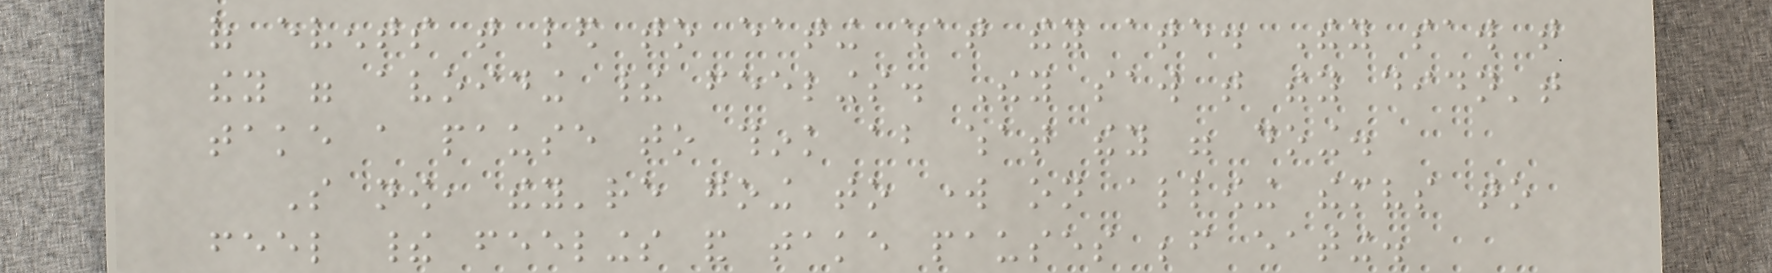of events that led to eating what they ate. They saw that
they were avoiding their feelings. They saw that they didn't
take a pause to think about what they were doing.
So now, they're going to work on allowing themselves to
feel their feelings and take pauses before eating.
